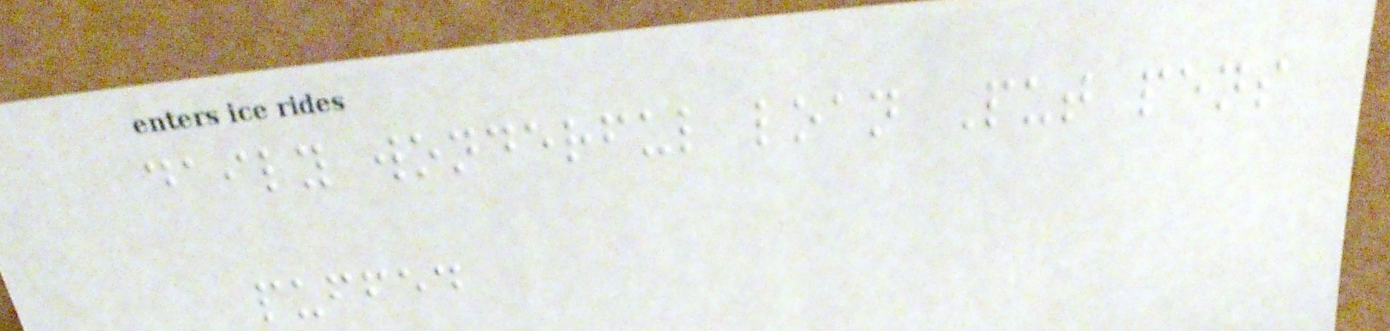daily wonderful loan Put pens
puffed
